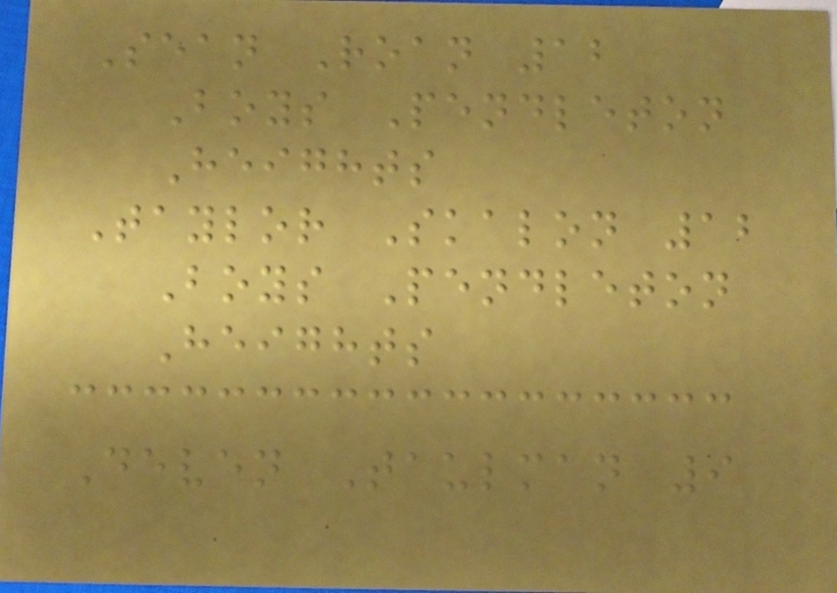Sean Roan 12
Boys Pendleton
Heights
Taylor Skalon 12
Boys Pendleton
Heights
Deven Taulman 9
